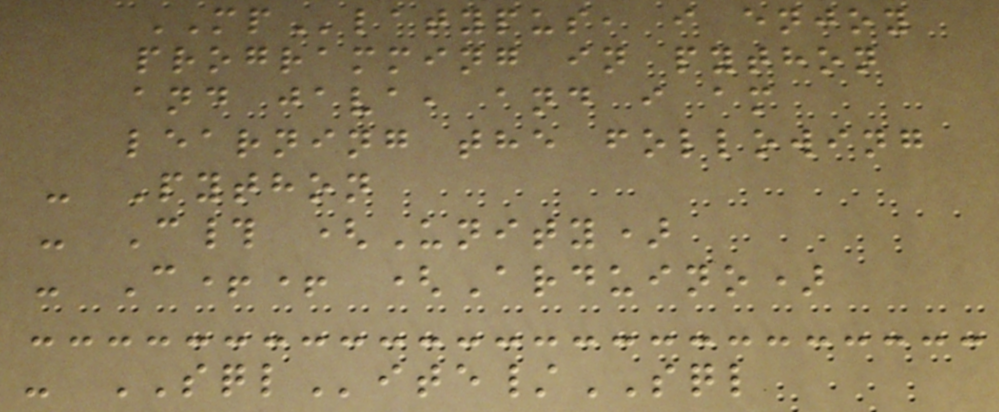MPlatypus, i enjoy
programming in python
and java, and i am
learning the following
- Python
- C# (Unity)
- C++ (Arduino)
- SQLite/SQL
